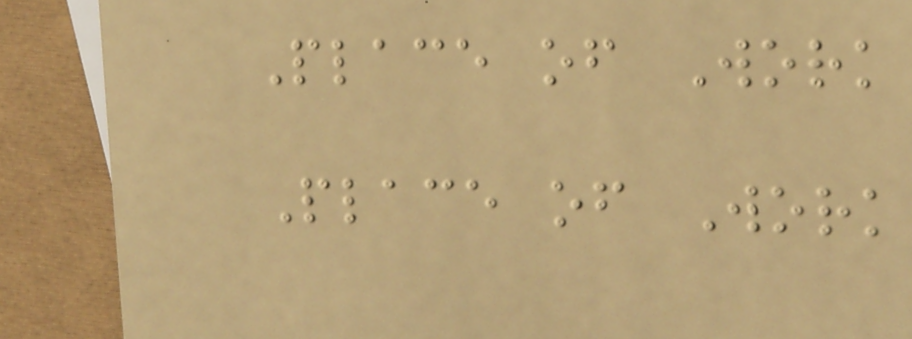Place of Work
Place of Work
